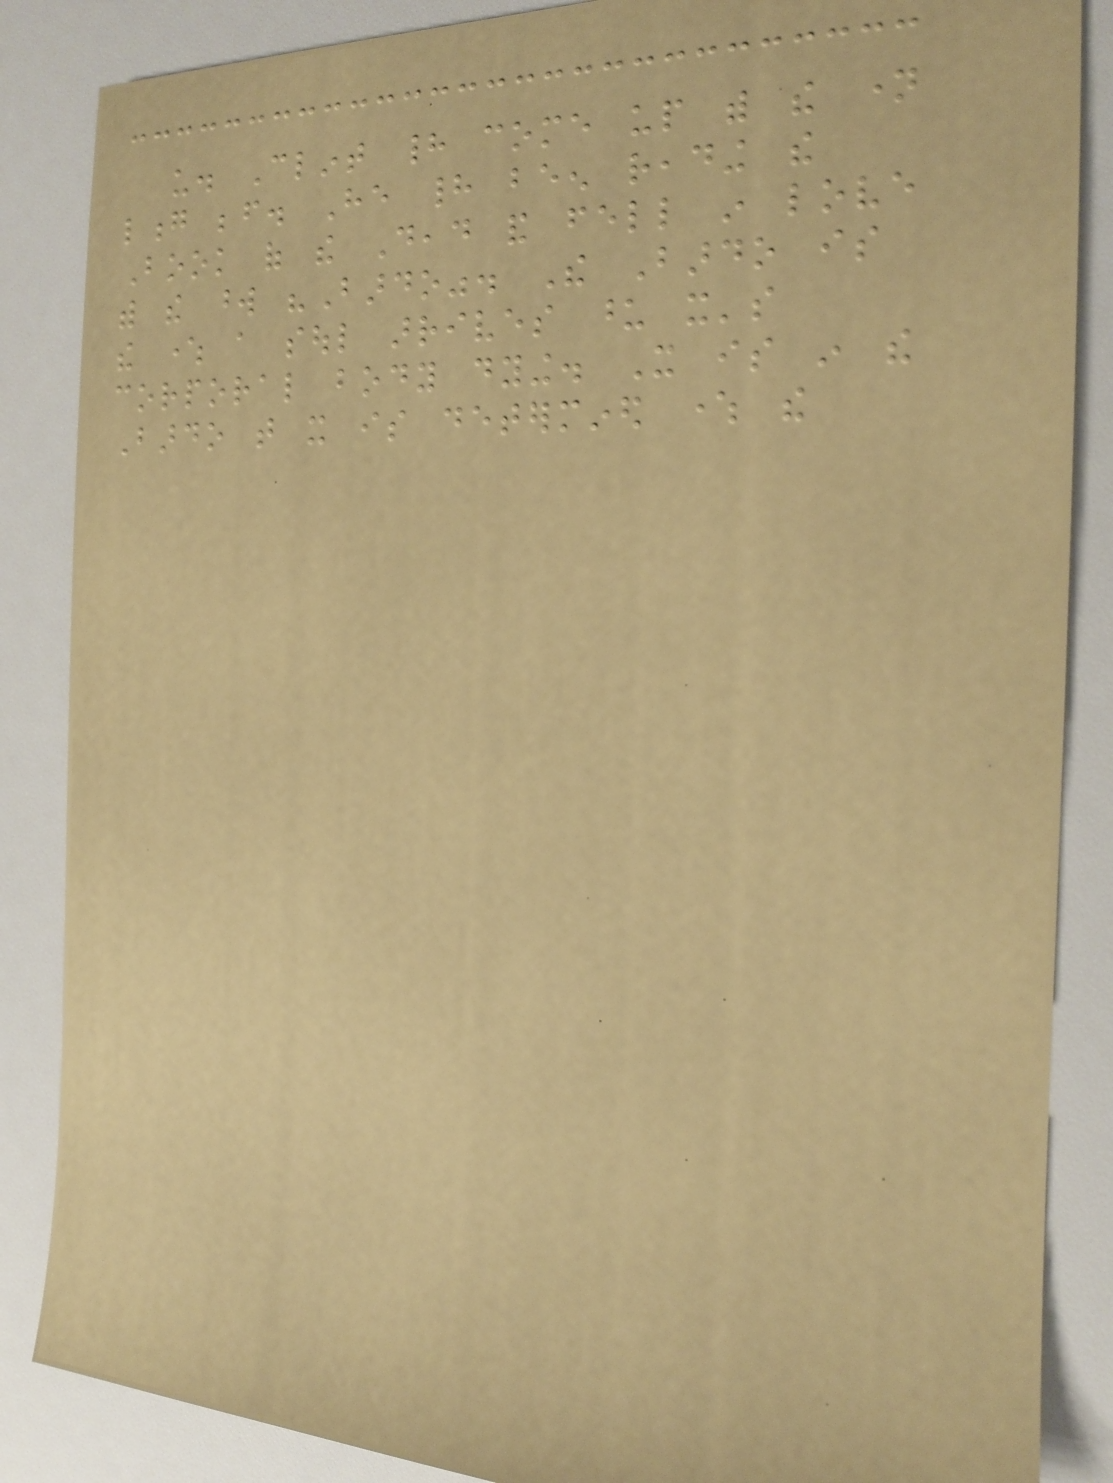us. Clint had come up with the name
long before. He had been reading the
Book of the Dead and fell in love
with the word "Bardo". The Bardo is
the where a soul arrives upon it's
corporal body dying. It is in the
Bardo that it is determined where the
